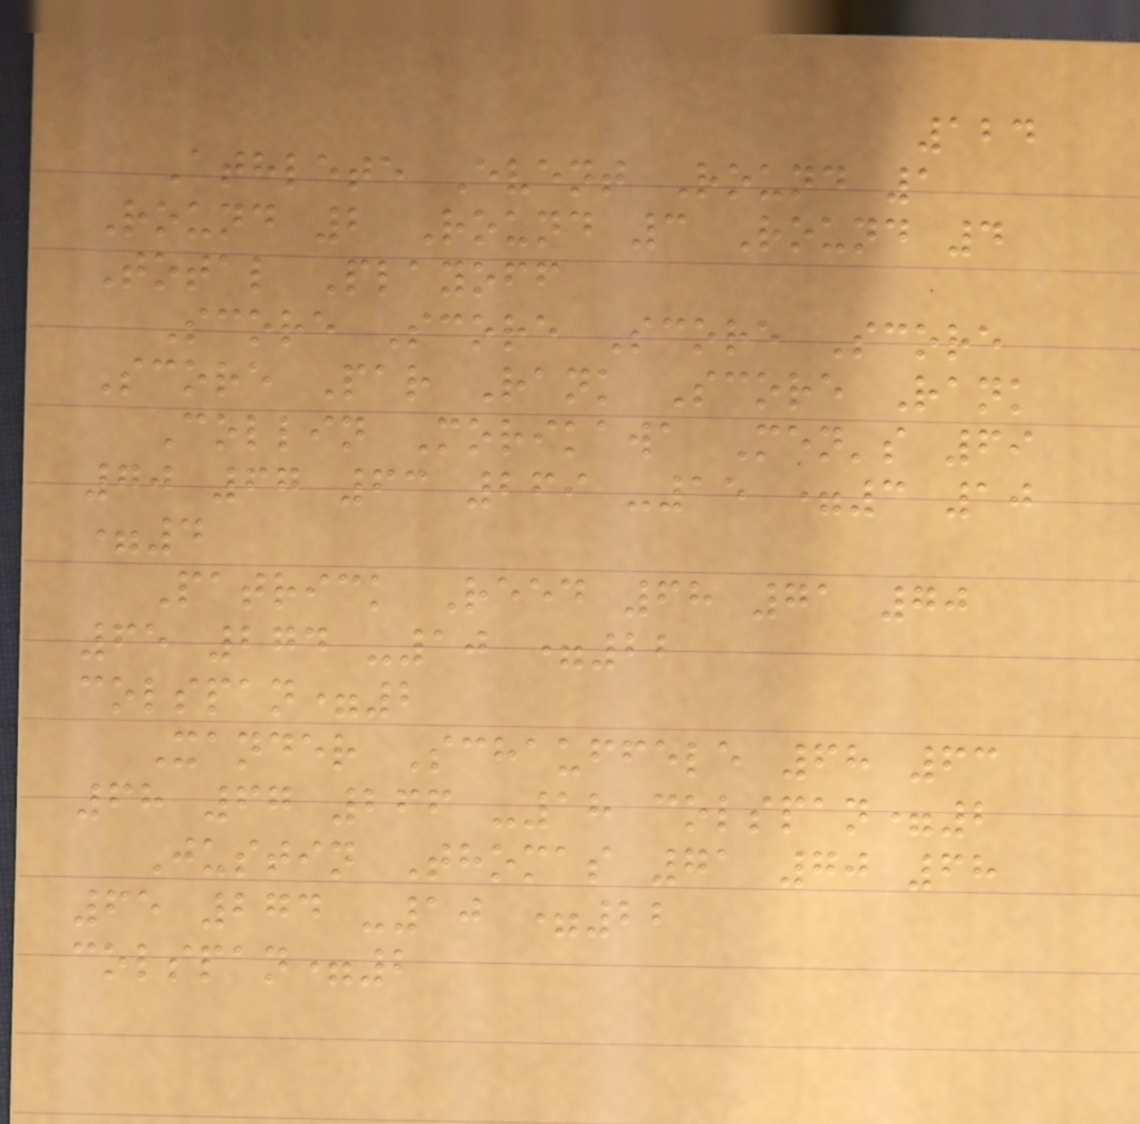124
Athlete Event Round 1
Round 2 Round 3 Round 4
Total Playoff
Score Score Score Score
Score Par Rank Score Rank
Collin Morikawa Men's 69
70 67 63 269 -15 =3 10
=4
Patrick Reed 68 71 70
65 274 -10 =22
colspan=2
Xander Schauffele 68 63
68 67 266 -18 colspan=2
Justin Thomas 71 70 68
65 274 -10 =22
colspan=2
